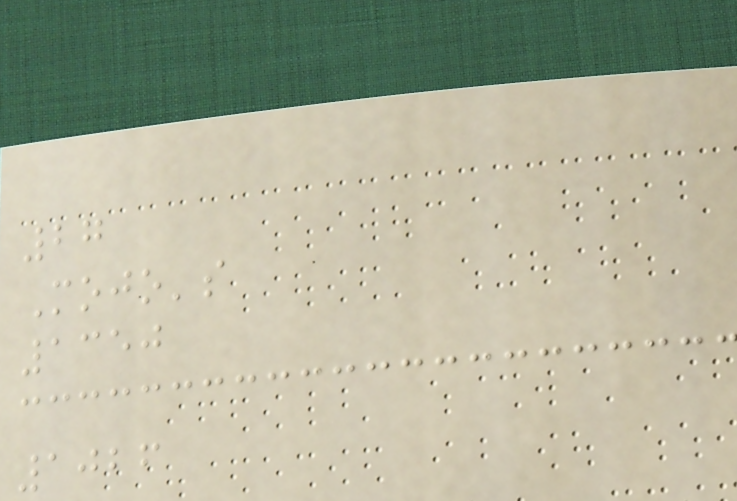27
Mojo's
1350
1026
